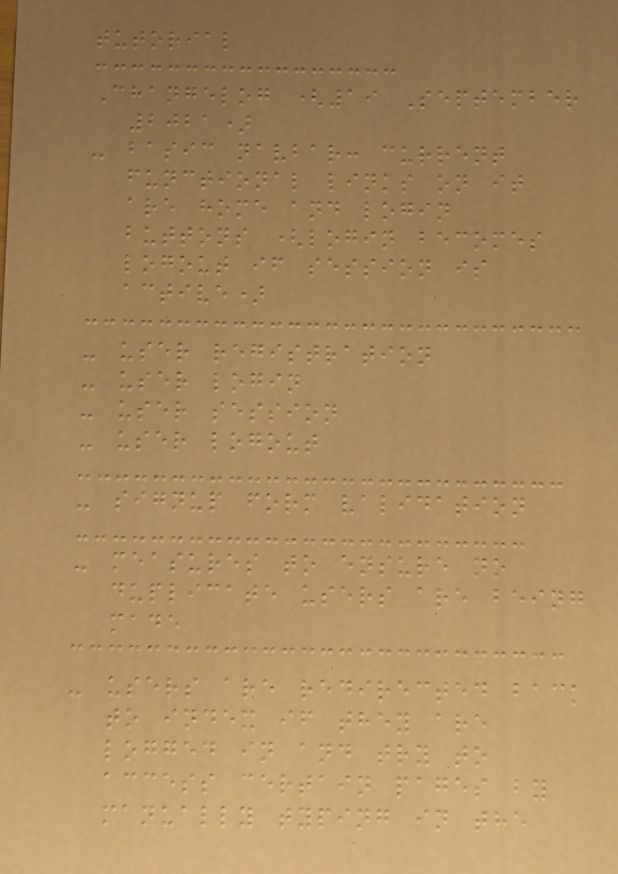tutorial
Changelog (19 September
2021)
- basic navbar: current
functional links on it
are home and login
buttons (login becomes
logout if session is
active)
- user registration
- user login
- user session
- user logout
- signup form validation
- measures to ensure no
duplicate users are being
made
- users are redirected back
to index if they are
logged in and try to
access certain pages by
manually typing in the
